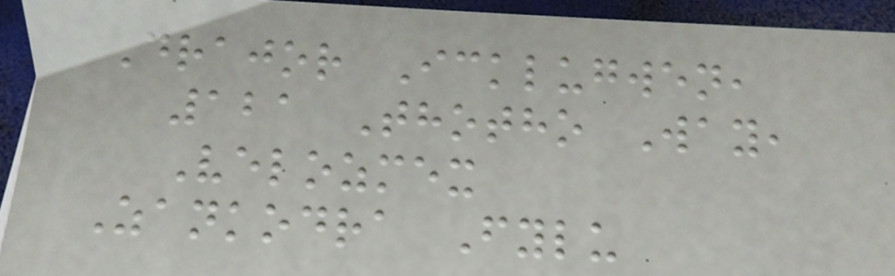Drajor Icklugwen,
121 Thotho Way,
Velozmex
Zankodra Fylu
